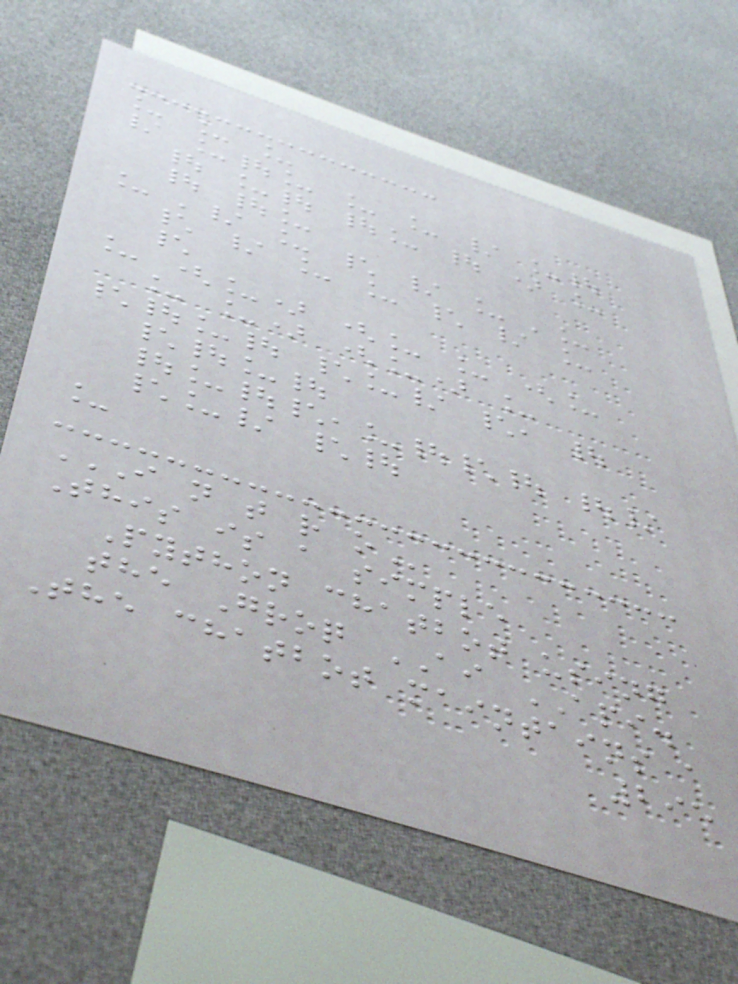_ _ _
/ _|_ _ _ / _|
| _| |_ | ) _
| |_
_ '/ _ \ / _ '_
\ / _ _ \ / _
\
_ (_) (_ _ (_
_ _) (_) _
\|_| \_/ \, |
\|_|
|_|\,_|\| |/
\_/ \|
_
I N T R O
This is a simple
Python chatbot using
the Groq AI API.
The chatbot maintains a
295
